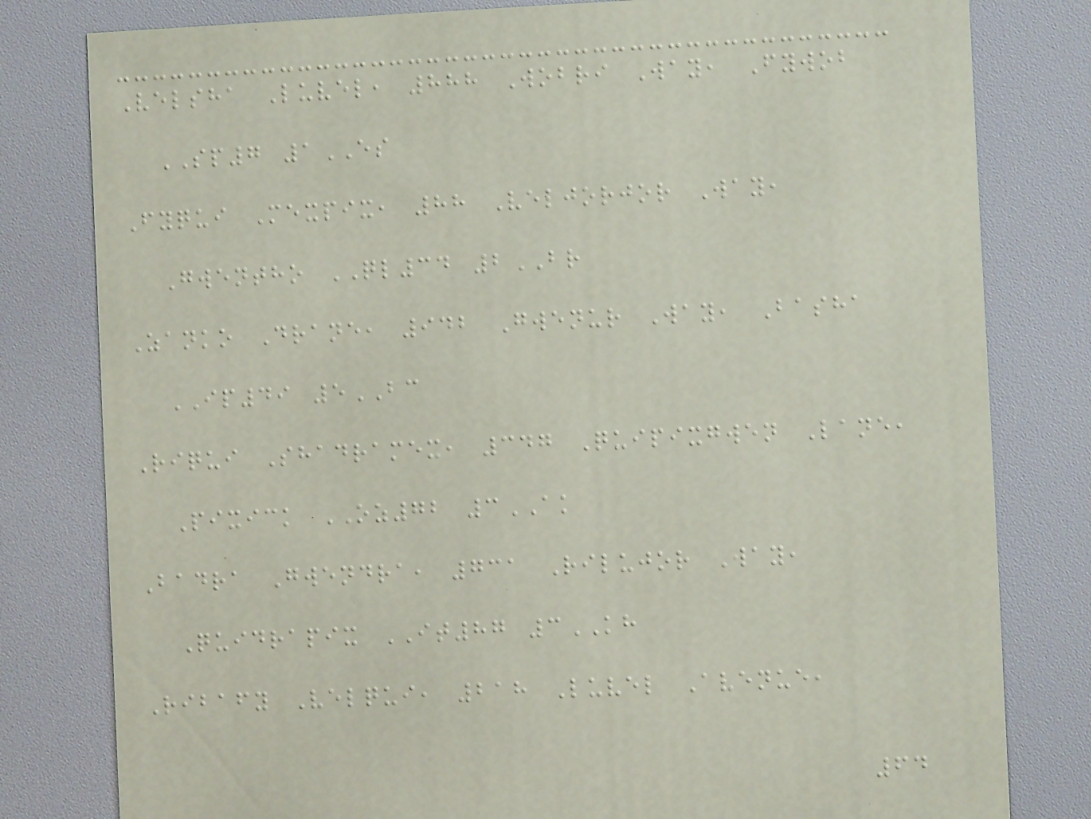Velsha Luvel, 888 Wobri Way, Fywob
SP7 1ES
Fyqui Mexpix, 88 Veljorjor Way,
Gwentho QL34 2BR
Zanko Drane, 942 Gwenur Way, Basha
IP49 5BC
Riqui Shadramex, 347 Quipixgwen Lane,
Pixick OZ72 3AK
Badra Gwendra, 731 Rilujor Way,
Quidrapix IT87 3KH
Ribafy Velqui, 218 Luvel Avenue,
64
